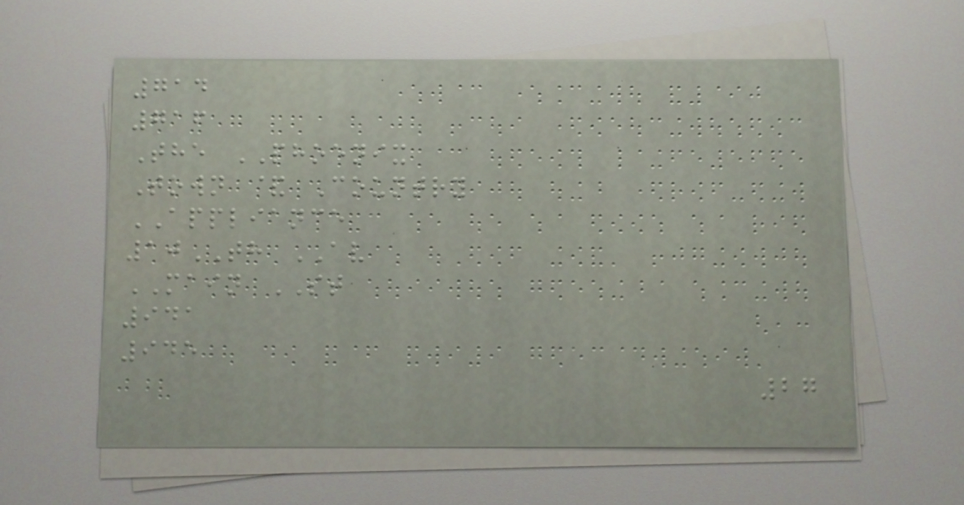714
716
The PHOENIX
Town & Country
APPLIANCE
10TH AV
MAIN ST
941
945
27
